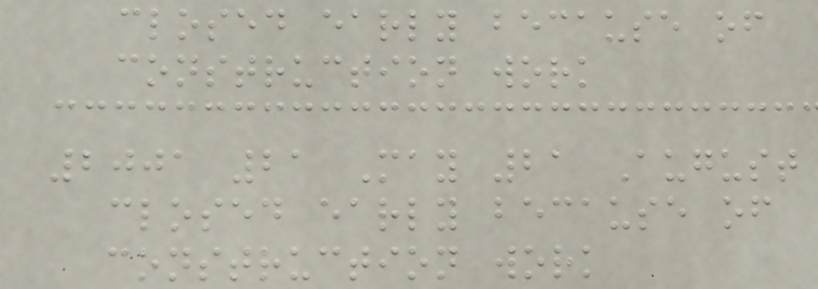closed early because of
construction work
2001 21 May 21 August
closed early because of
construction work
